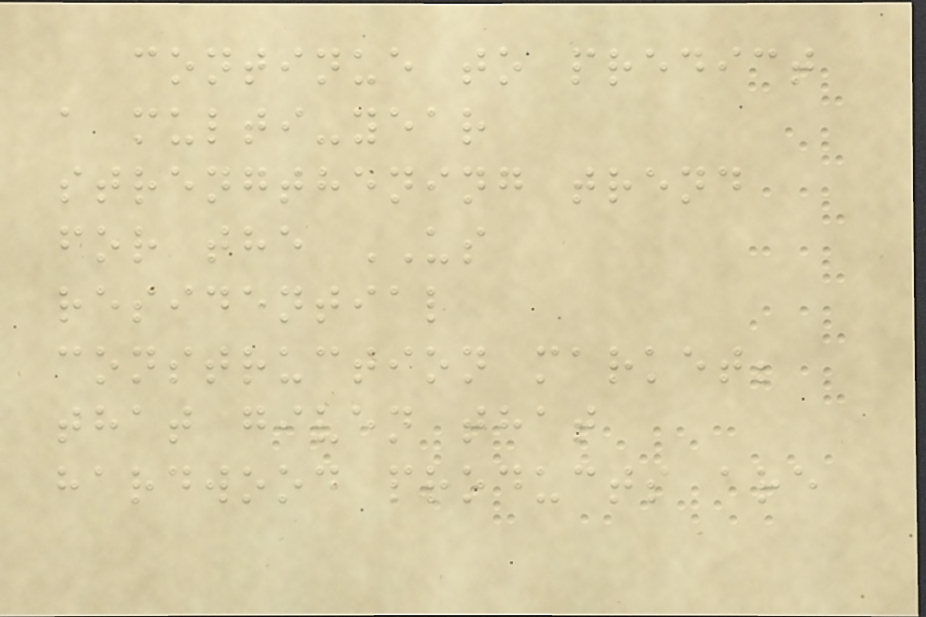continue to predict
a multi-year
strengthening trend
for the US
residential
construction market;
that given that
hardwood products are
